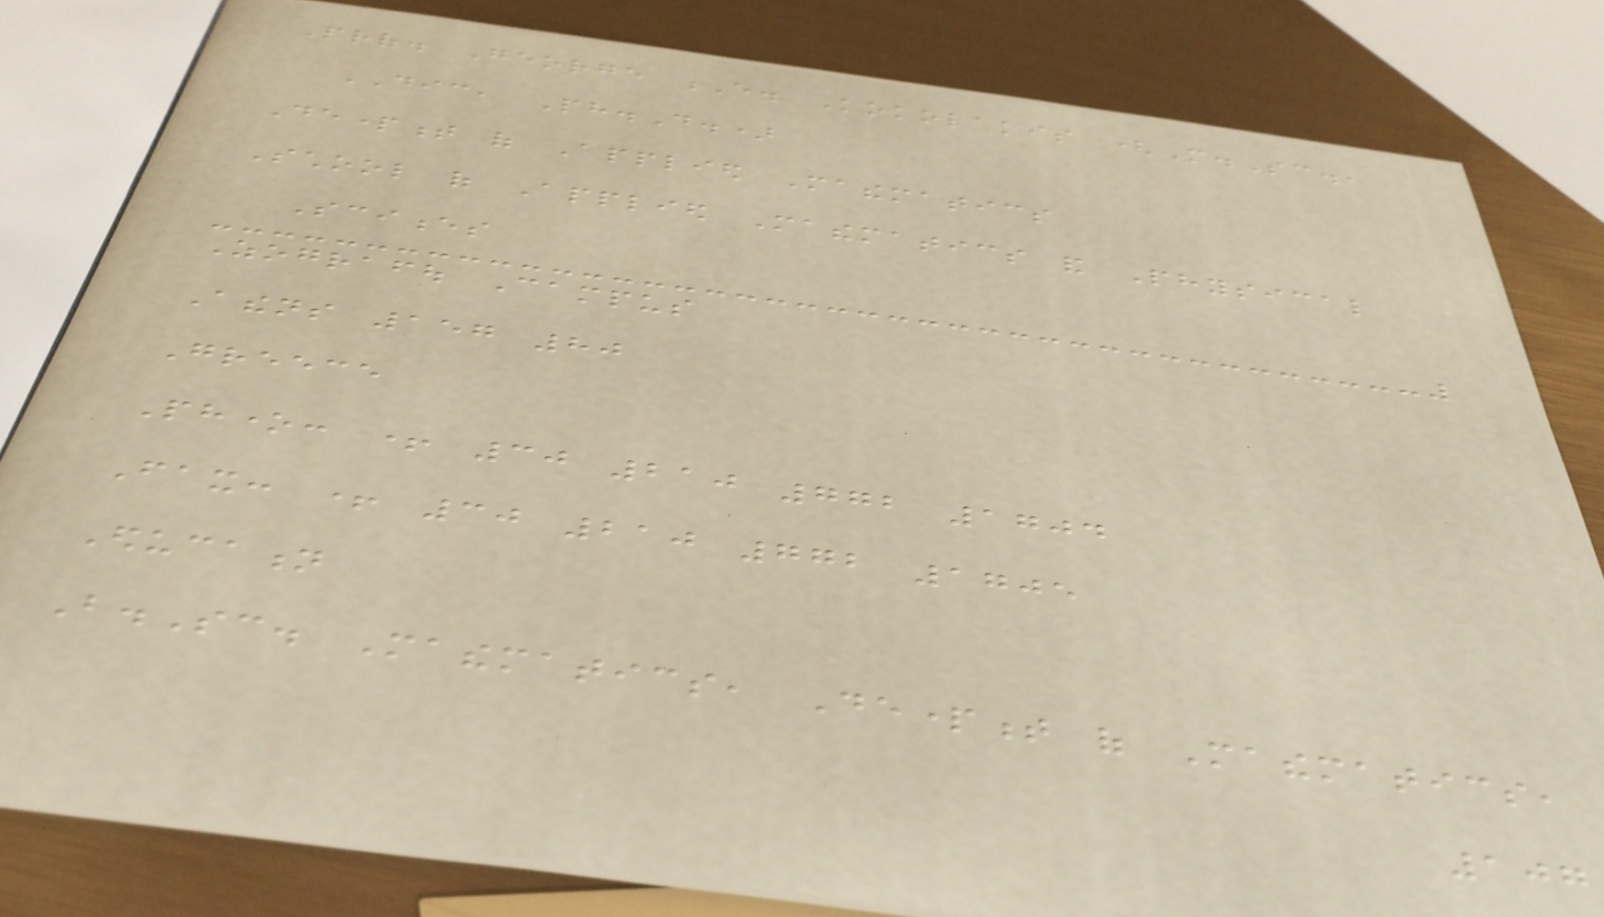Prof. George E. Kokolakis (M.Sc.,
DIC, Ph.D.)
Department of Applied Mathematics
School of Applied Mathematics and Physical
Sciences
Zografou Campus
Athens 157 80
Greece
Phone: + 30 210 772 1704
Fax: + 30 210 772 1705
Education
B.Sc. Mathematics, Department of Mathematics,
107
